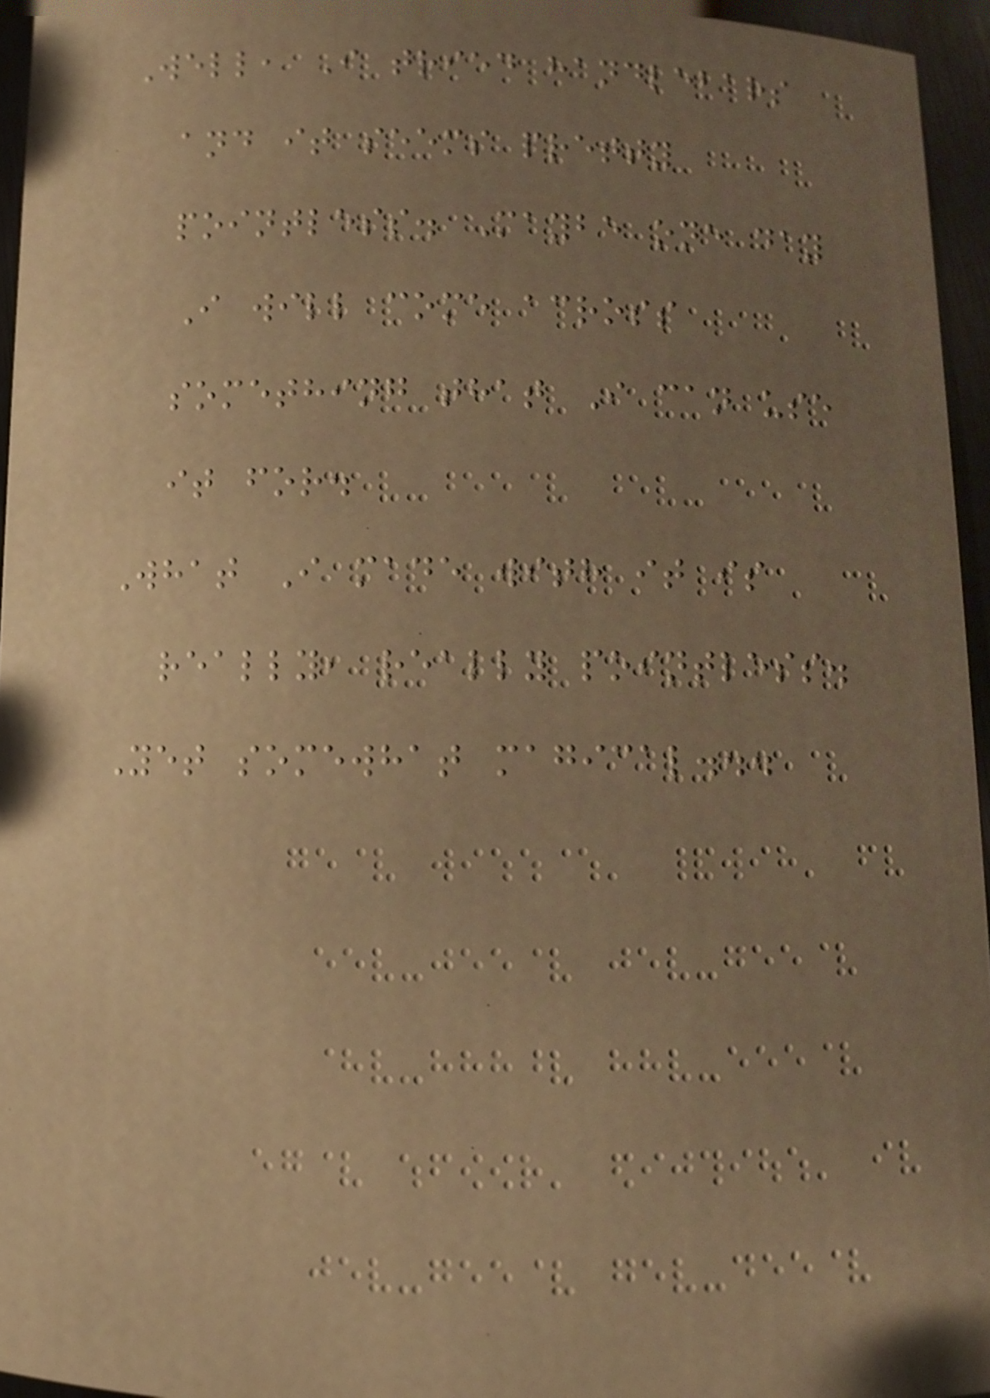Well, I tried handlebars
and it seems pretty
pointless. Maybe one day
I will come across
something that I can use
it for.
What I made with it is
really, really pointless.
Yet somewhat magical...
